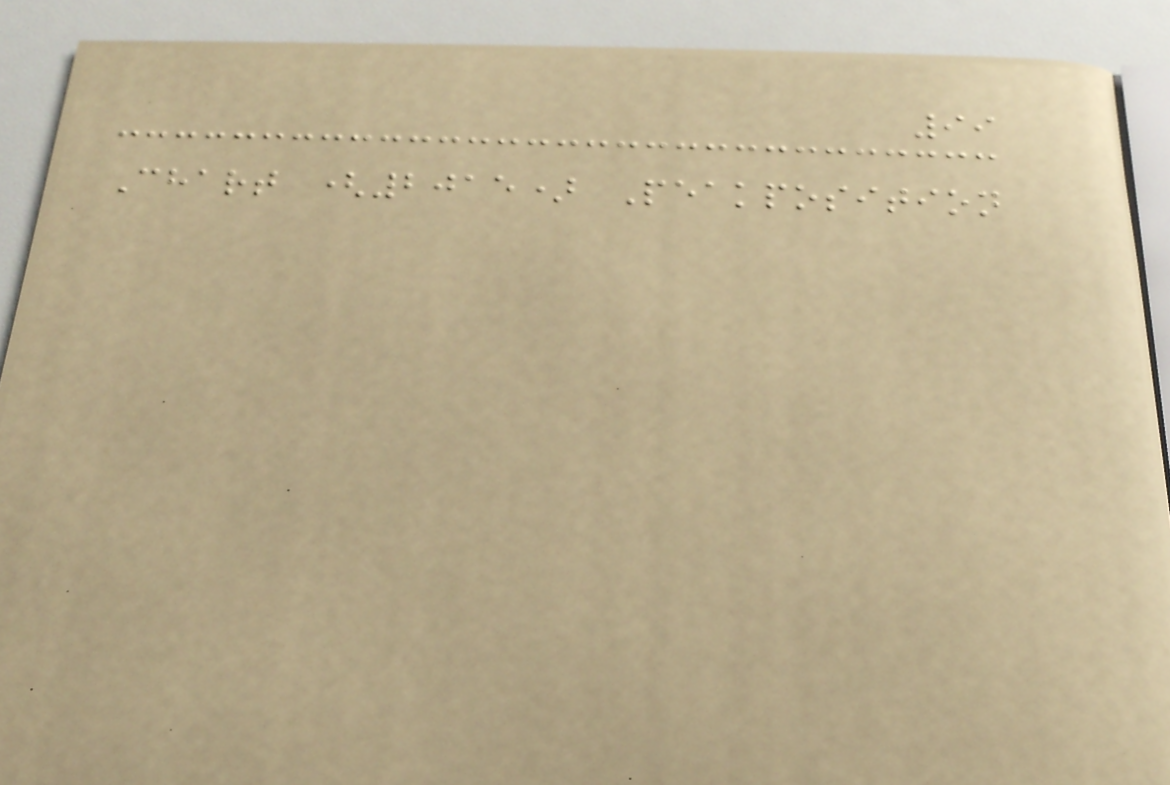99
Chart (2015) Peakposition
